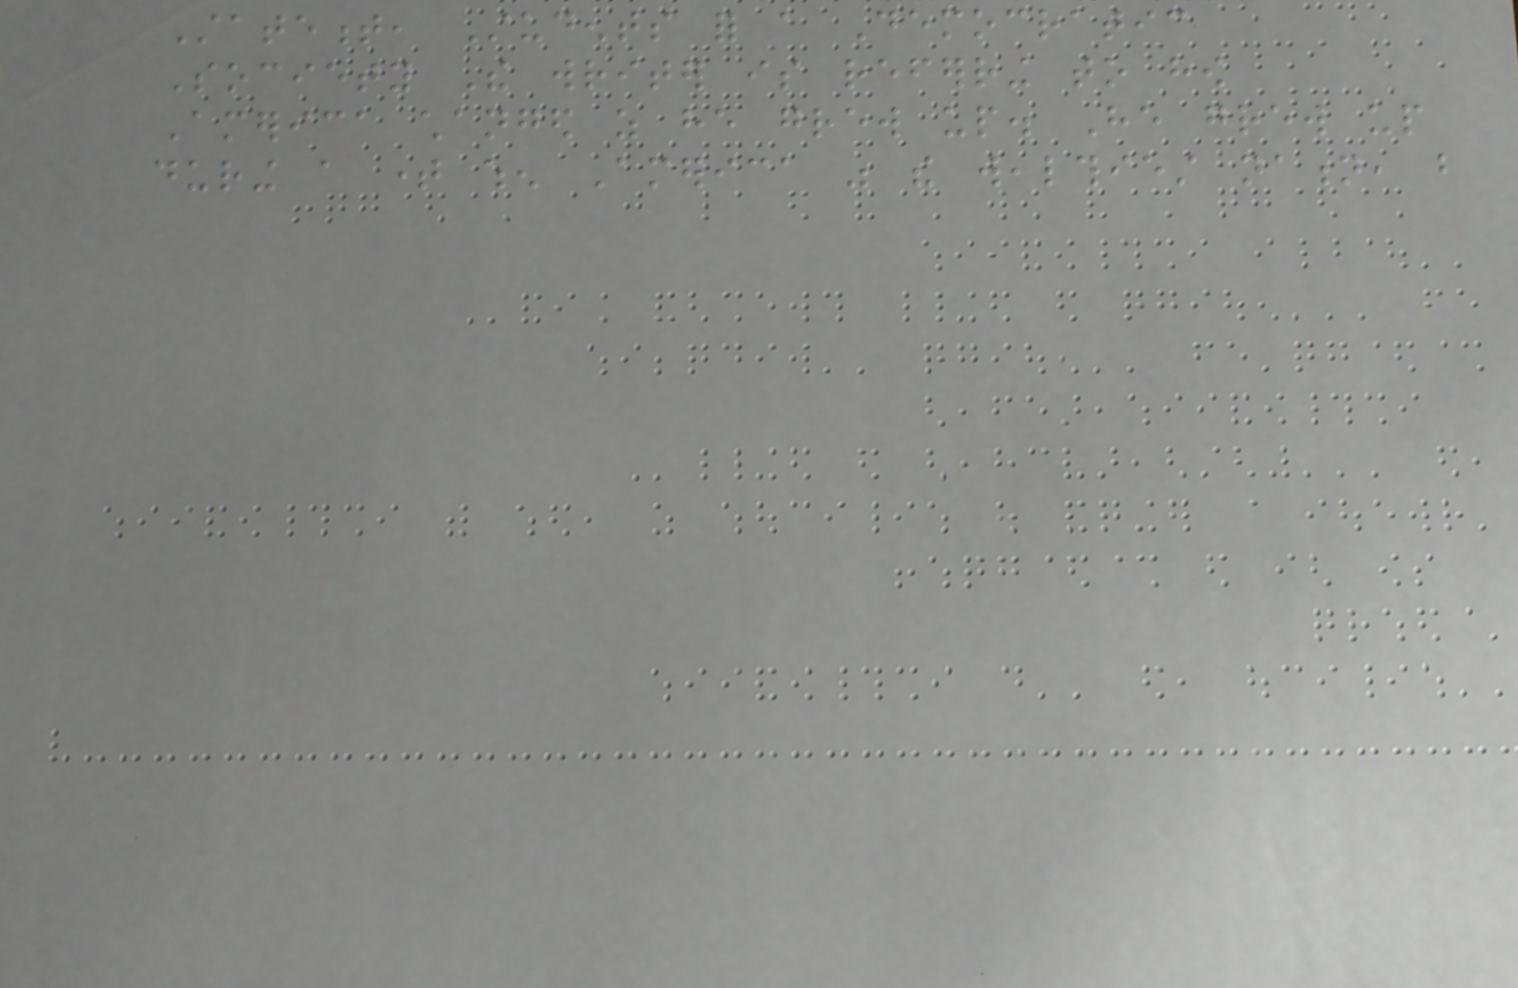Statement, Students for a Democratic
Society The writer is referring to how
America changed as he grew up. He grew up
during a time when America was the wealthiest nation, but
